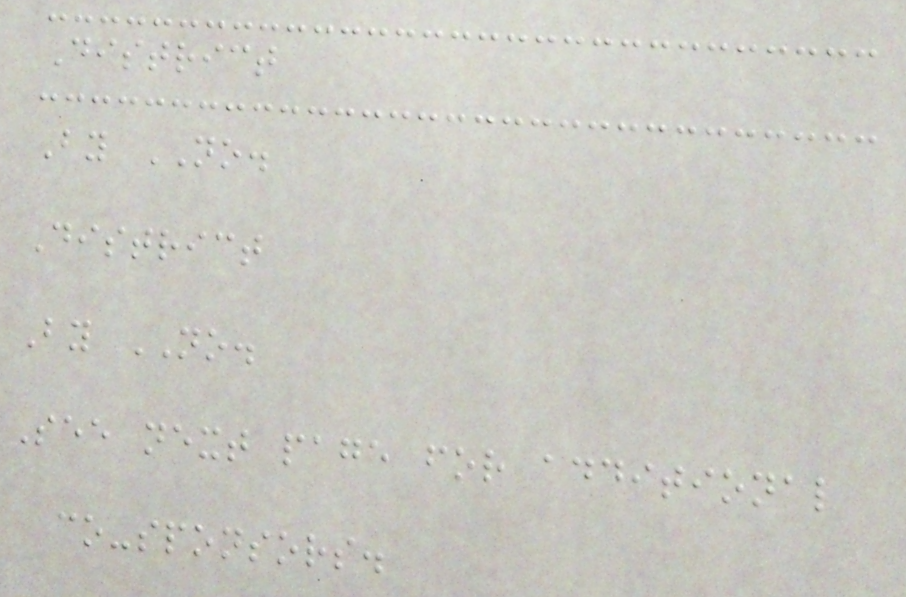District
By NO.
District
By NO.
See next page for additional
co-sponsors.
